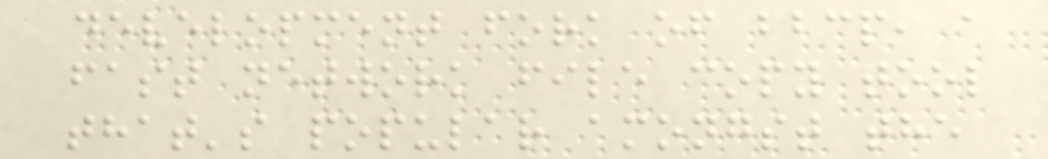development fork of bbcp, a
fast network file copy tool
that's popular amongst the
